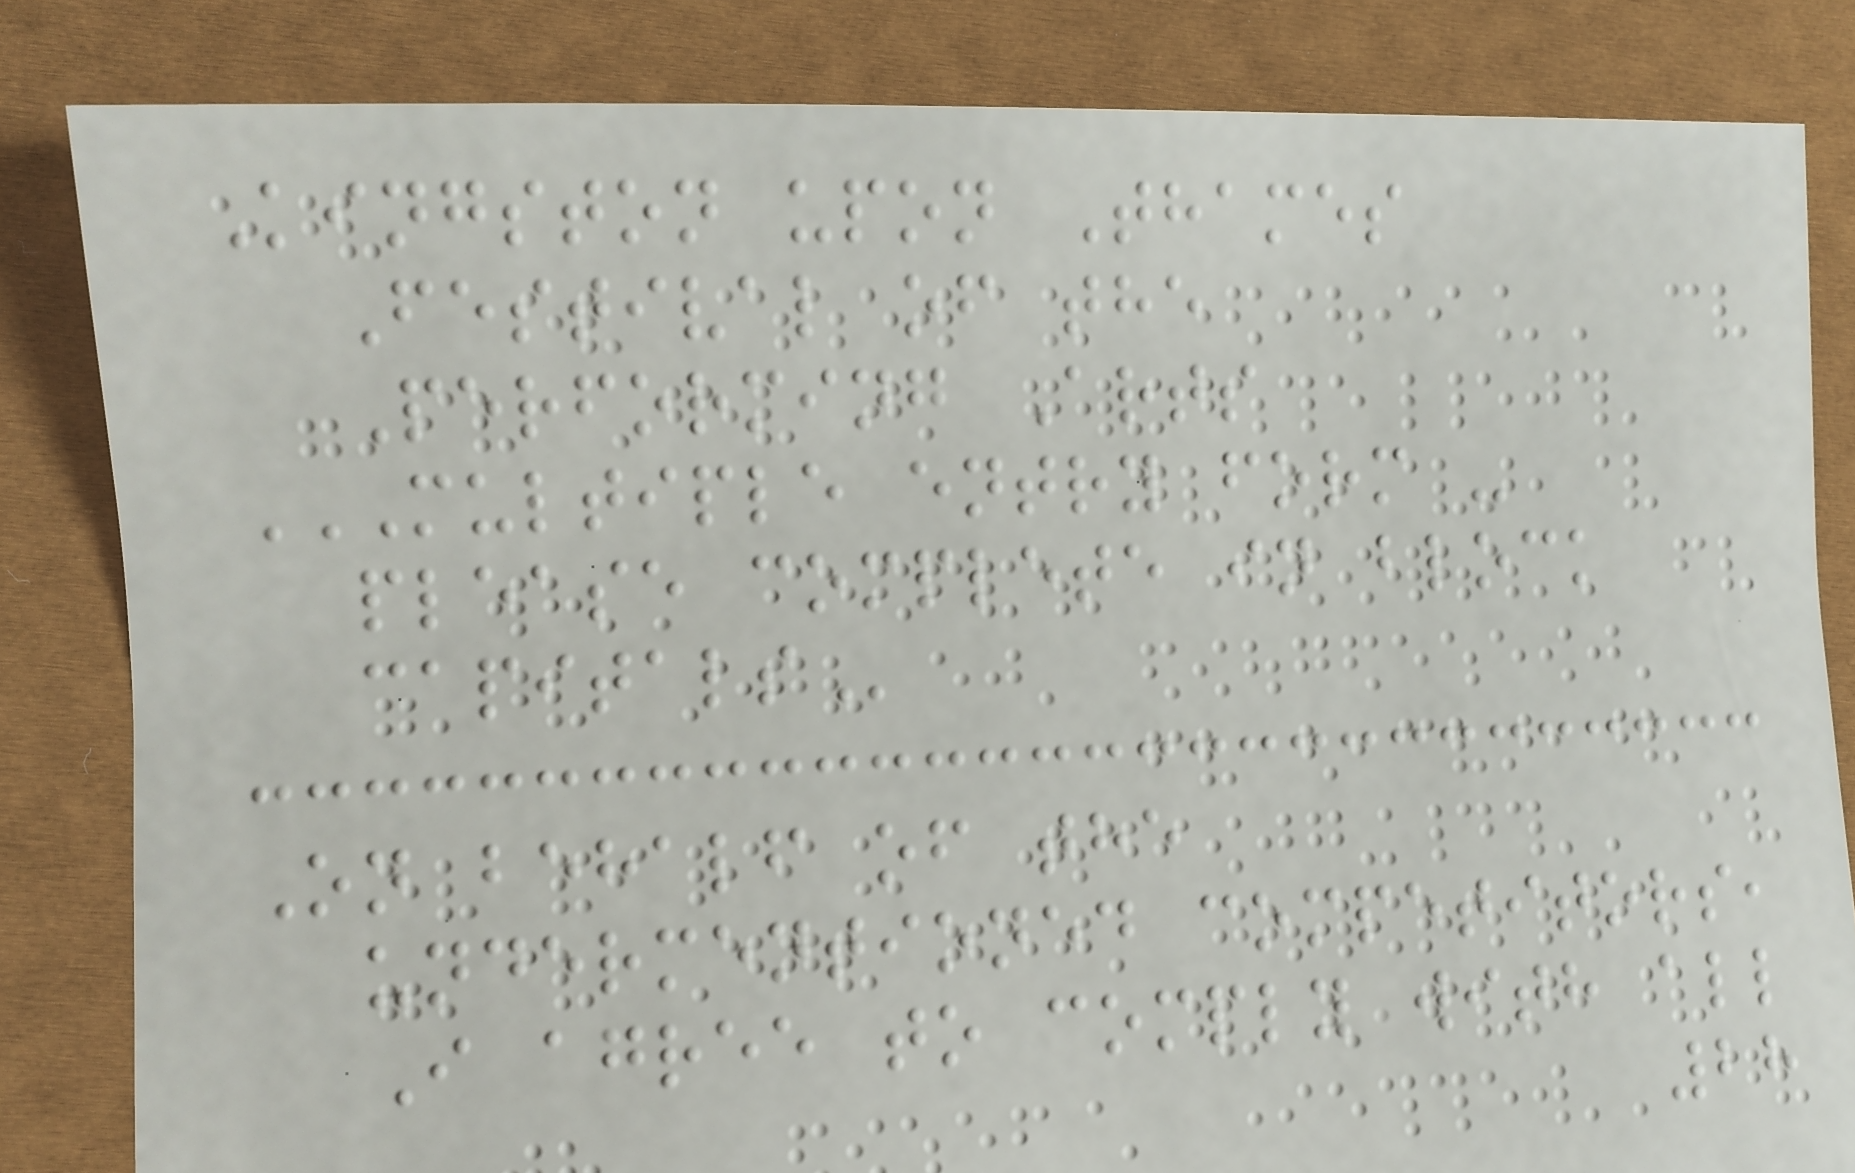Kingston upon Thames
Festival of the
Performing Arts
MULTIPLE ENTRY FORM -
PLEASE COMPLETE IN BLOCK
CAPITALS
On behalf of the
undermentioned competitors,
I agree to comply with all
28
